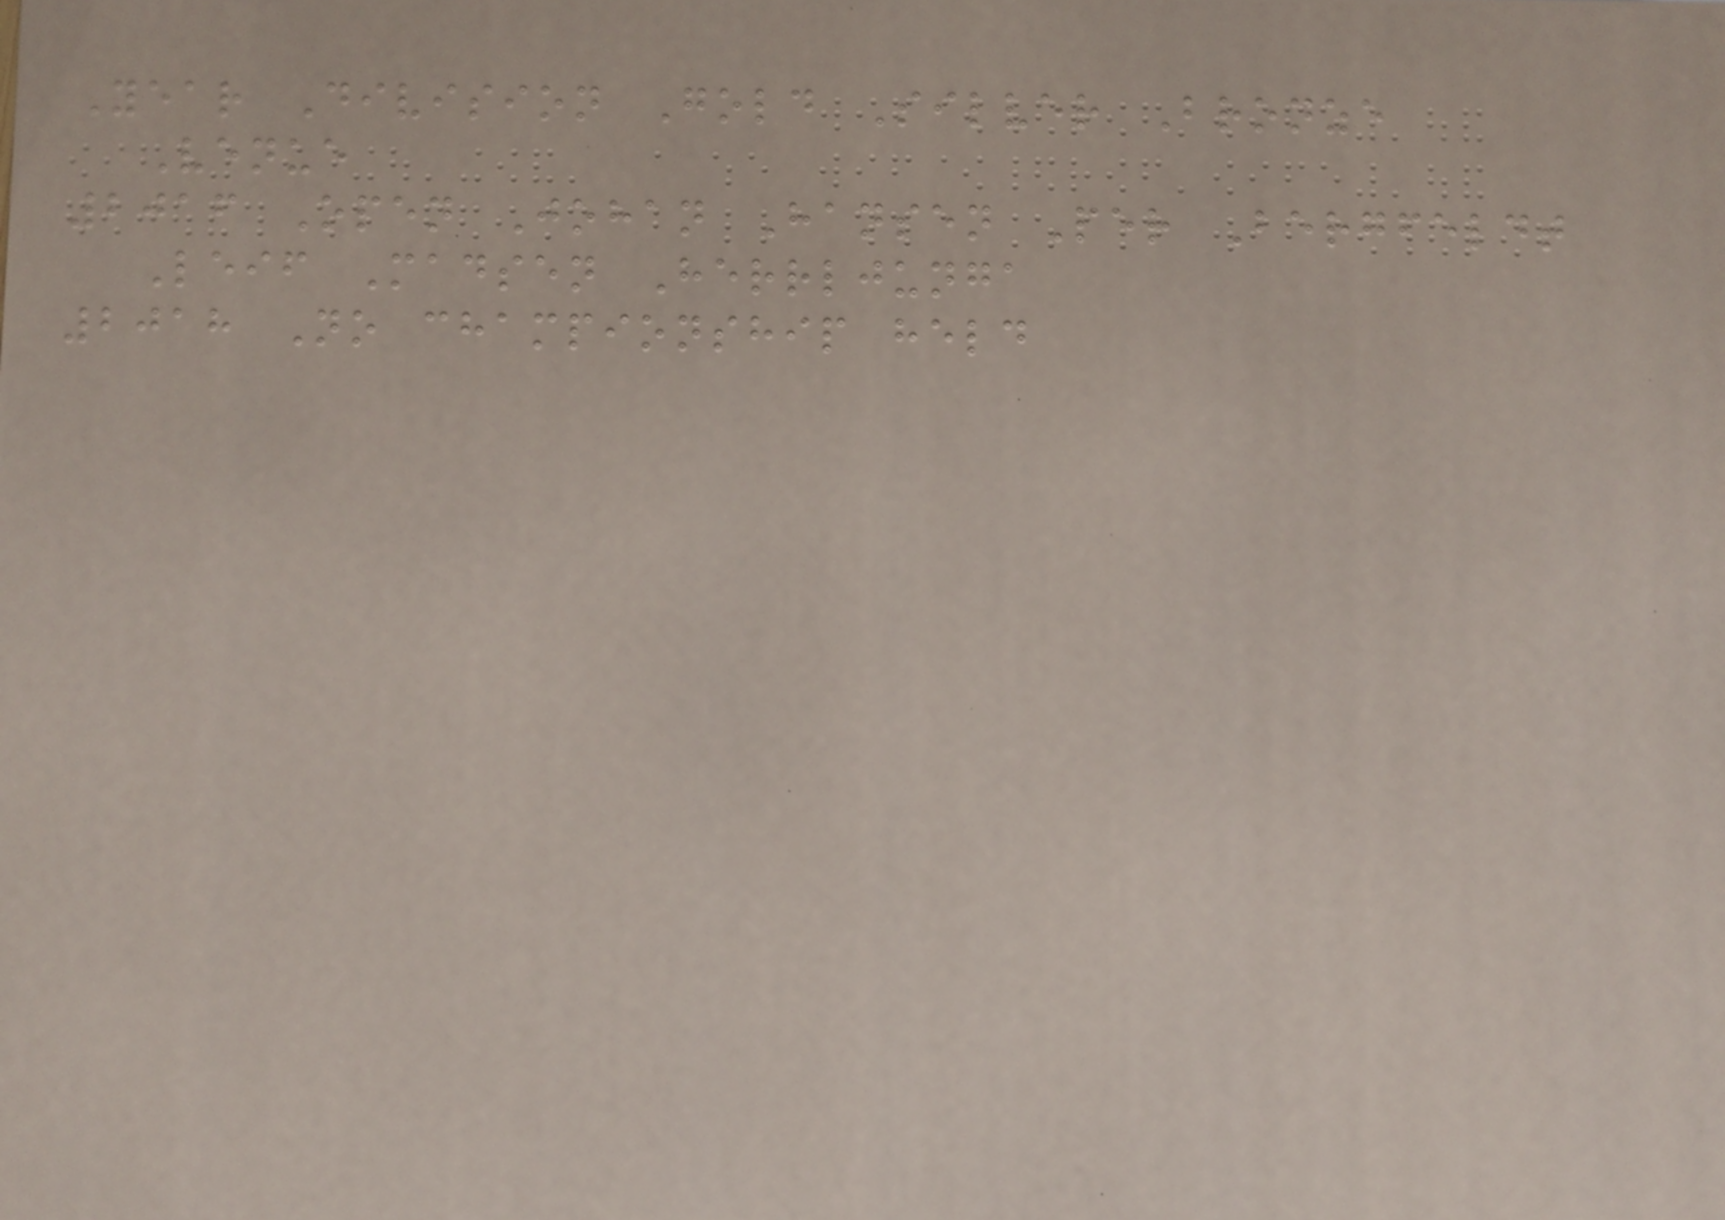Year Division Gold Silver Bronze
Venue
2016 Open Johan Hansen Per Bergfeldt
Leif Madsen Herrljunga
2018 No championship held
